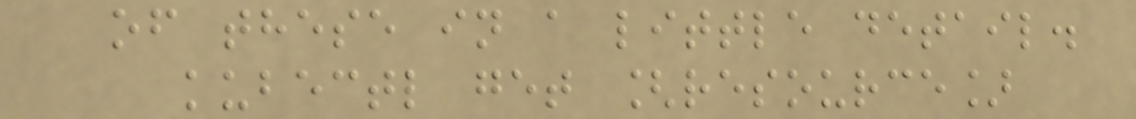of these in a little detail.
kubectl get [resource]
